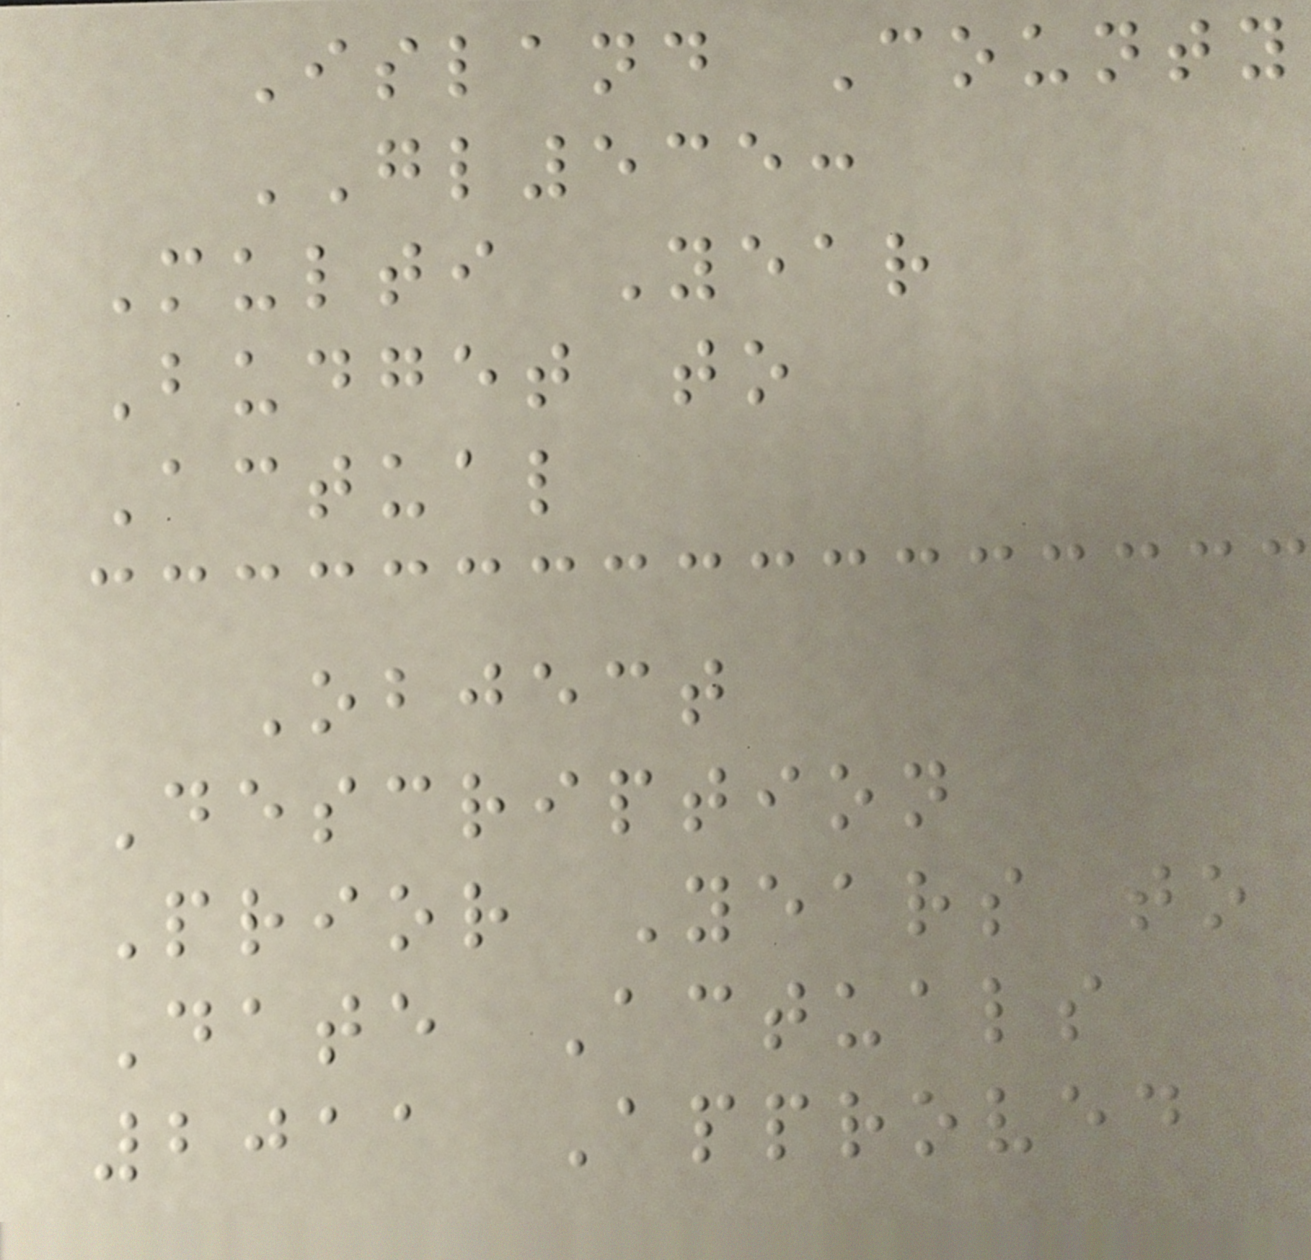Island County
GL535:
Multi Year
Budget to
Actual
Object
Description
Prior Years to
Date Actuals
2011 Approved
